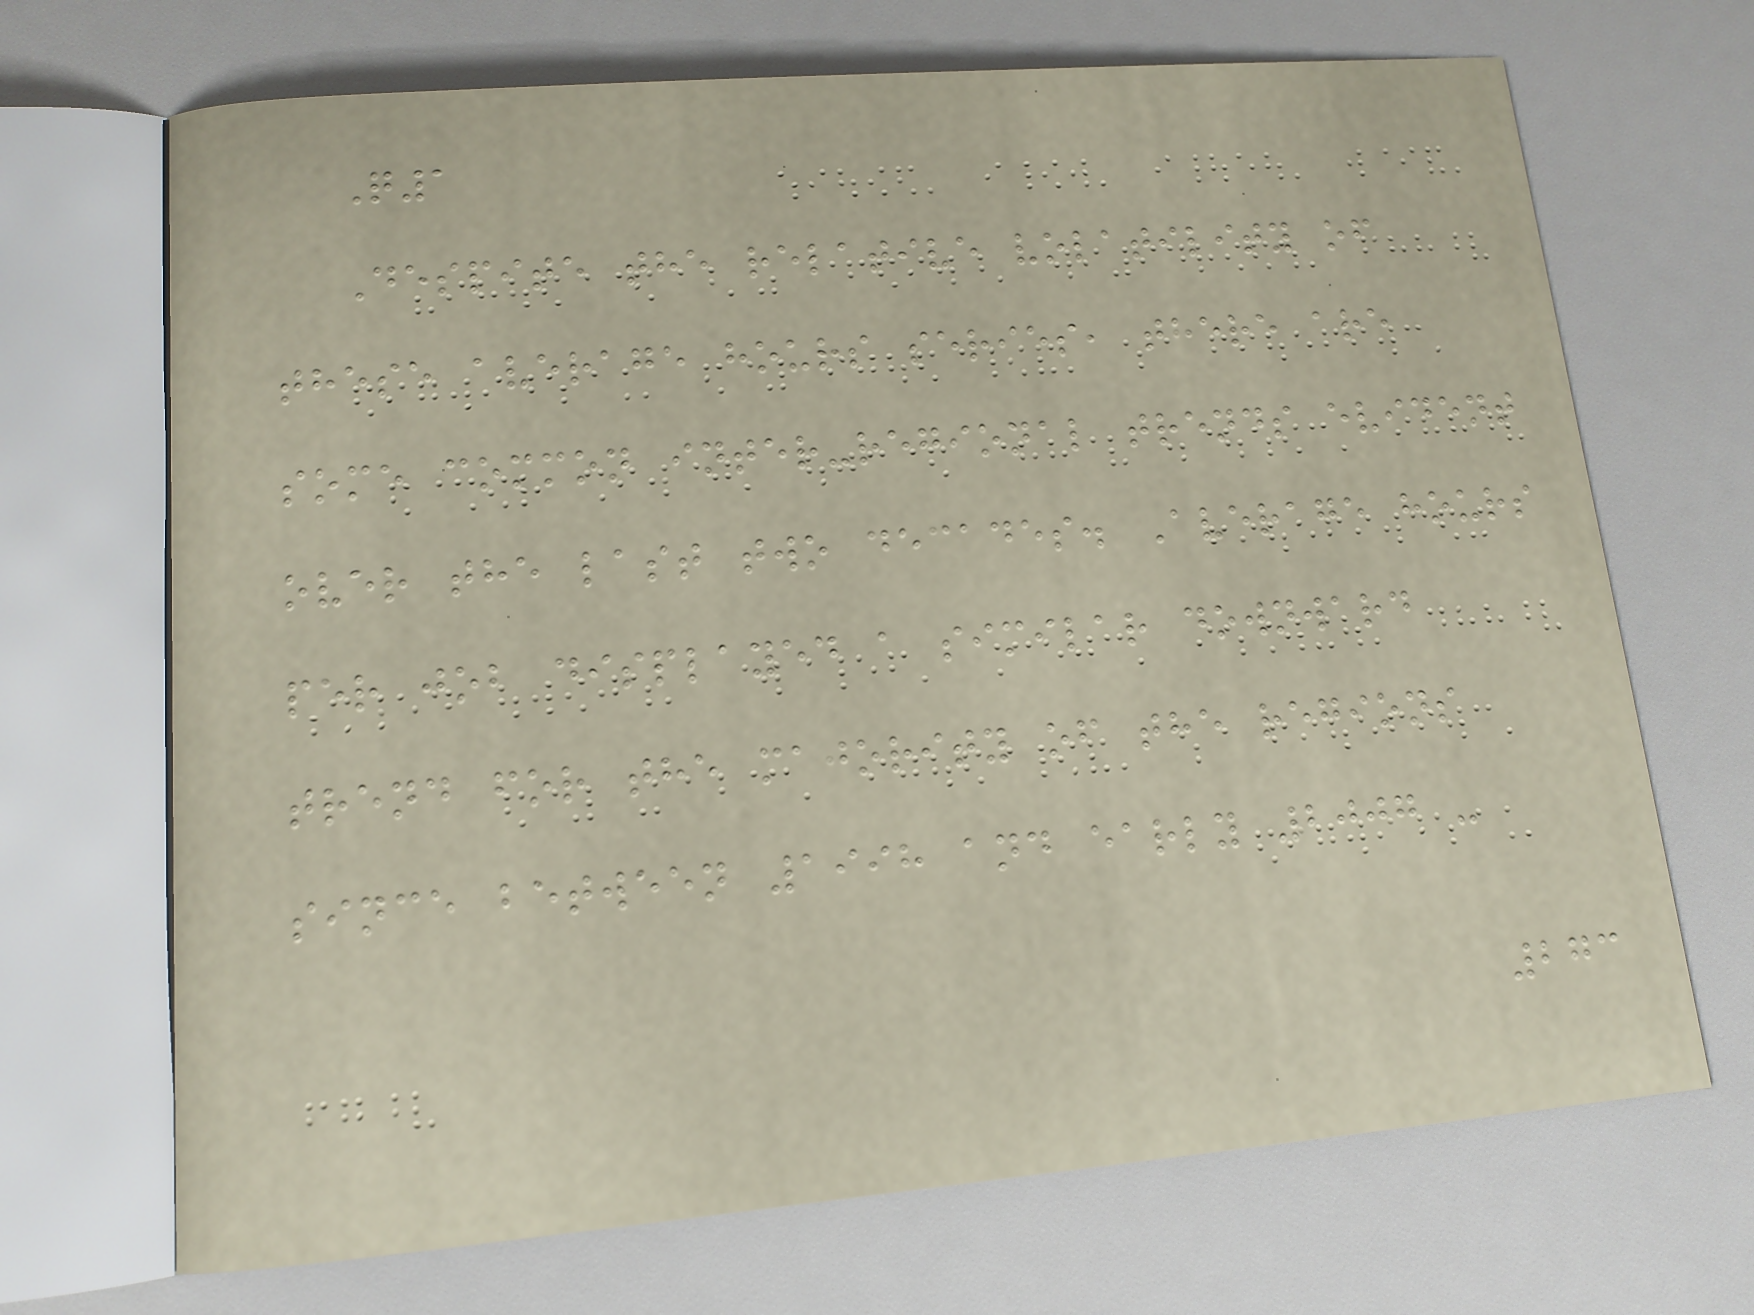Q1
Despite the relative volatility of
these average hours series, there are
some common inter-regional trends evident
over the last two decades. Average hours
per job displayed a similar downward
trend for the majority of the regions
since between 1998 and early 2007 -
273
